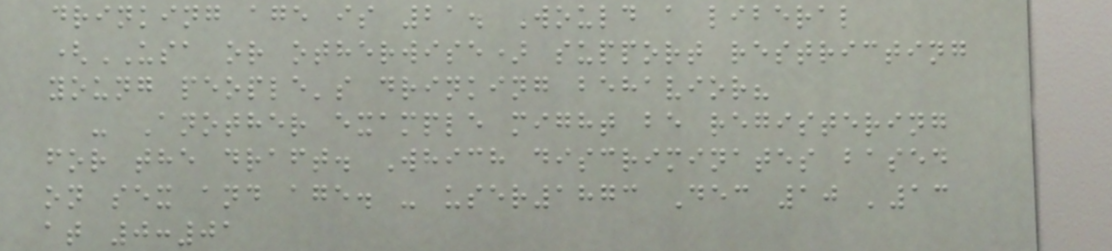drinking age is 21. Would a liberal
(USA or otherwise) support restricting
young people's drinking behavior?
- Another example might be registering
for the draft. Which discriminates based
on sex and age. - user1873 Dec 10 '13
at 0:01
